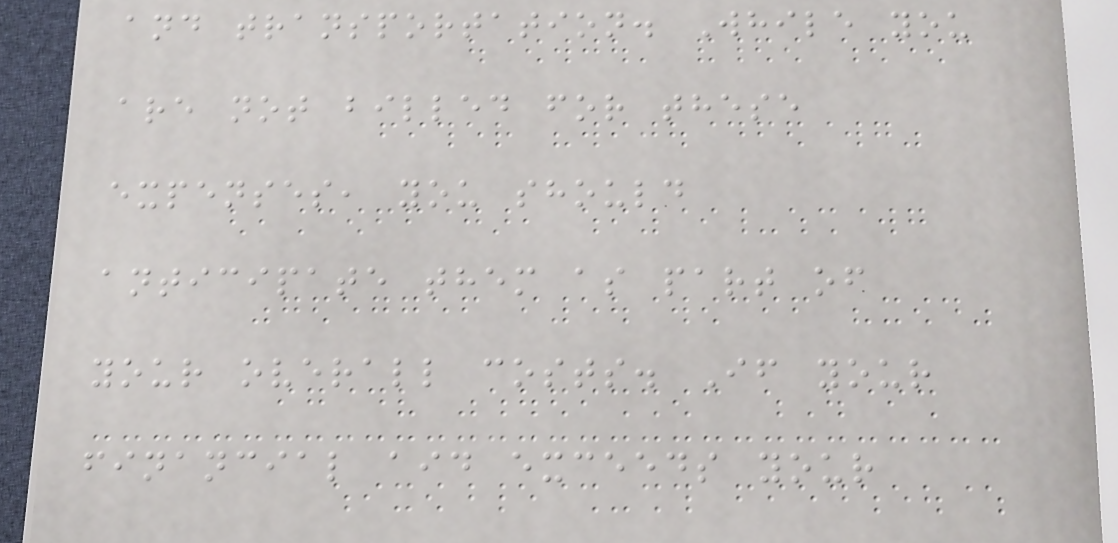and transportation. While you
are not billed for these
expenses, you should
anticipate them as part of
your overall costs. If your
financial aid exceeds your
